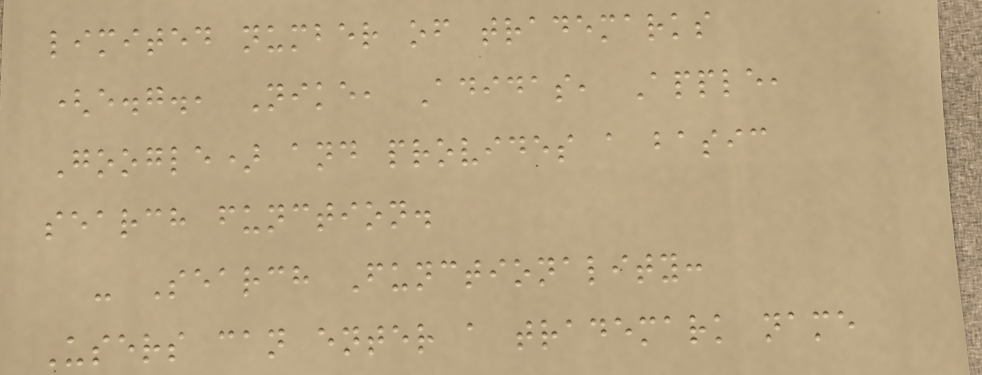limited number of trademarks
(e.g., Nike, Adidas, Apple,
Google) and provides a basic
search function.
- Search Functionality:
Users can enter a trademark name
